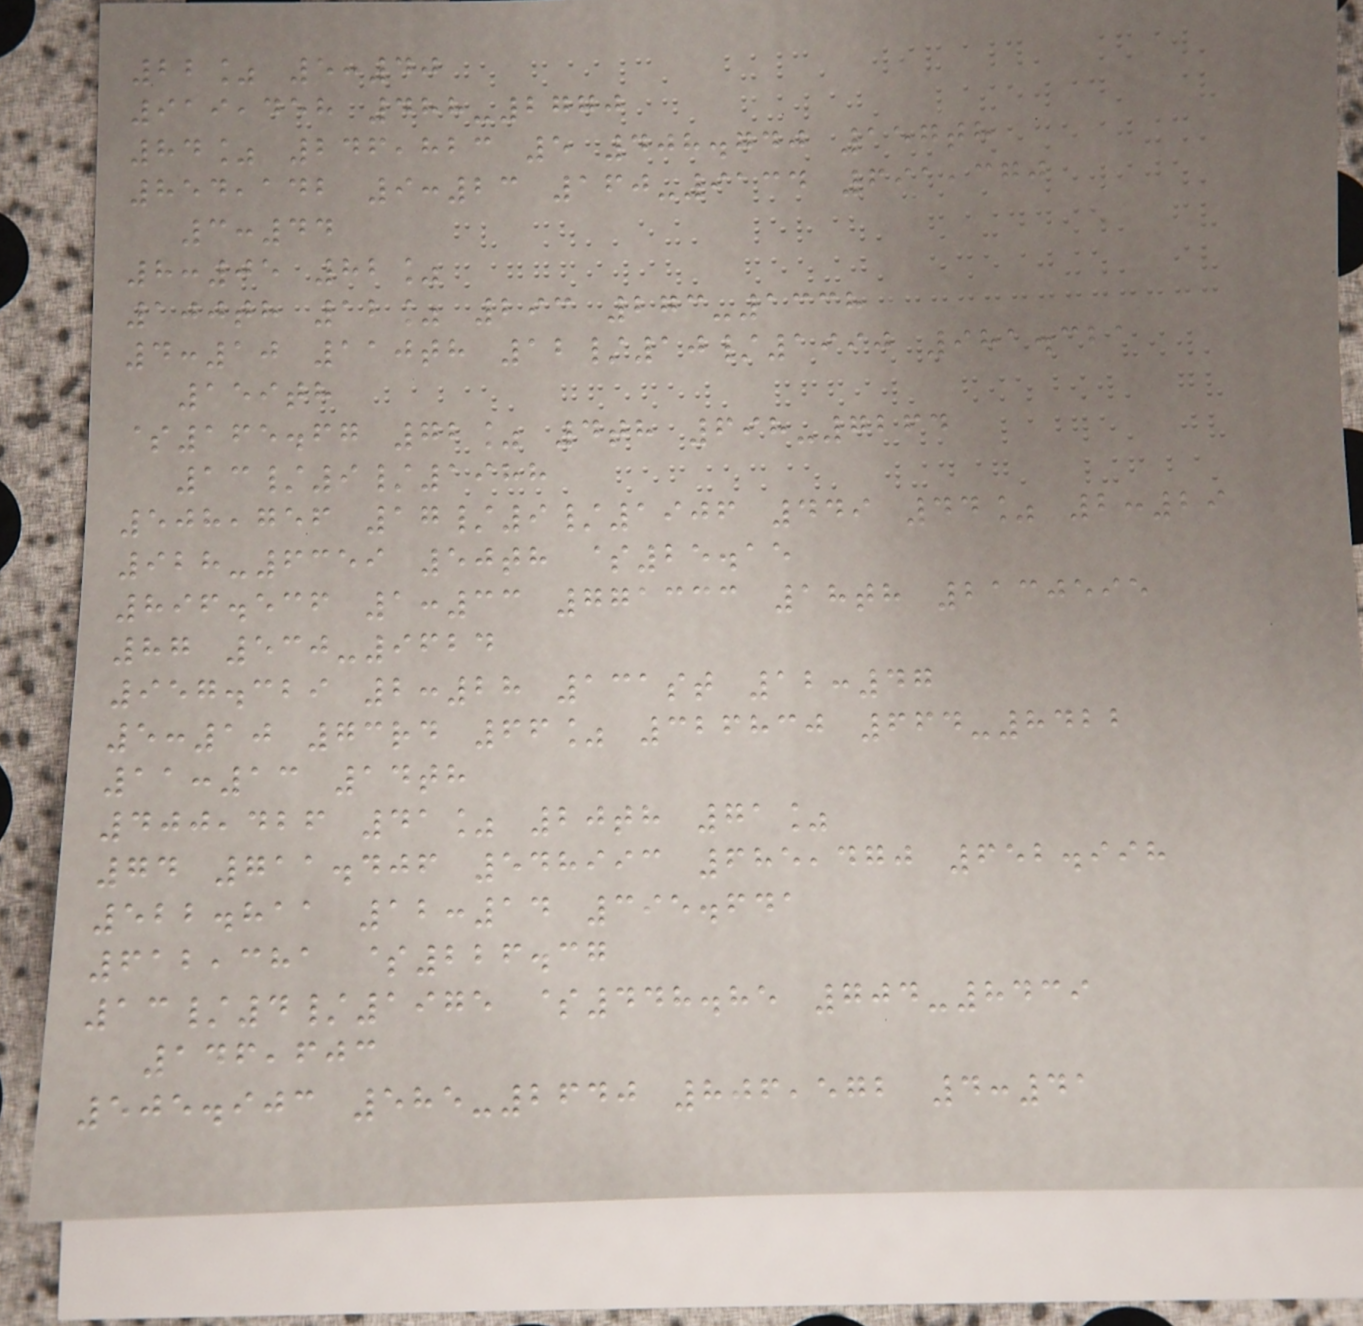22% 5:40
919,458 488-2770
84% 246,823 5 408.740 157th
854,142 9:23 160-9134 691,370
3:44
8:05 82%
100th 12% 293 273-1338
4:10 110th 12/10/1990 981.321
159th
$165.67 72% 4th 698-7264
13/9/1988
508,756 17/9/1906 449 44% 2:29
928-6359 50th $25.15
896.536 1:33 771333 18th 2130595
87 530-9624
957.329 2:28 131st 12:47
5:10 73rd 66% 326830 664-8422
11:13 14th
400,426 41% 20th 71%
74 711.406 548993 685,470 652.998
522.811 12:14 395.641
612,381 $226.37
13/4/1975 $448.85 704-8439
146,603
505.903 585-2640 806,572 4:41
